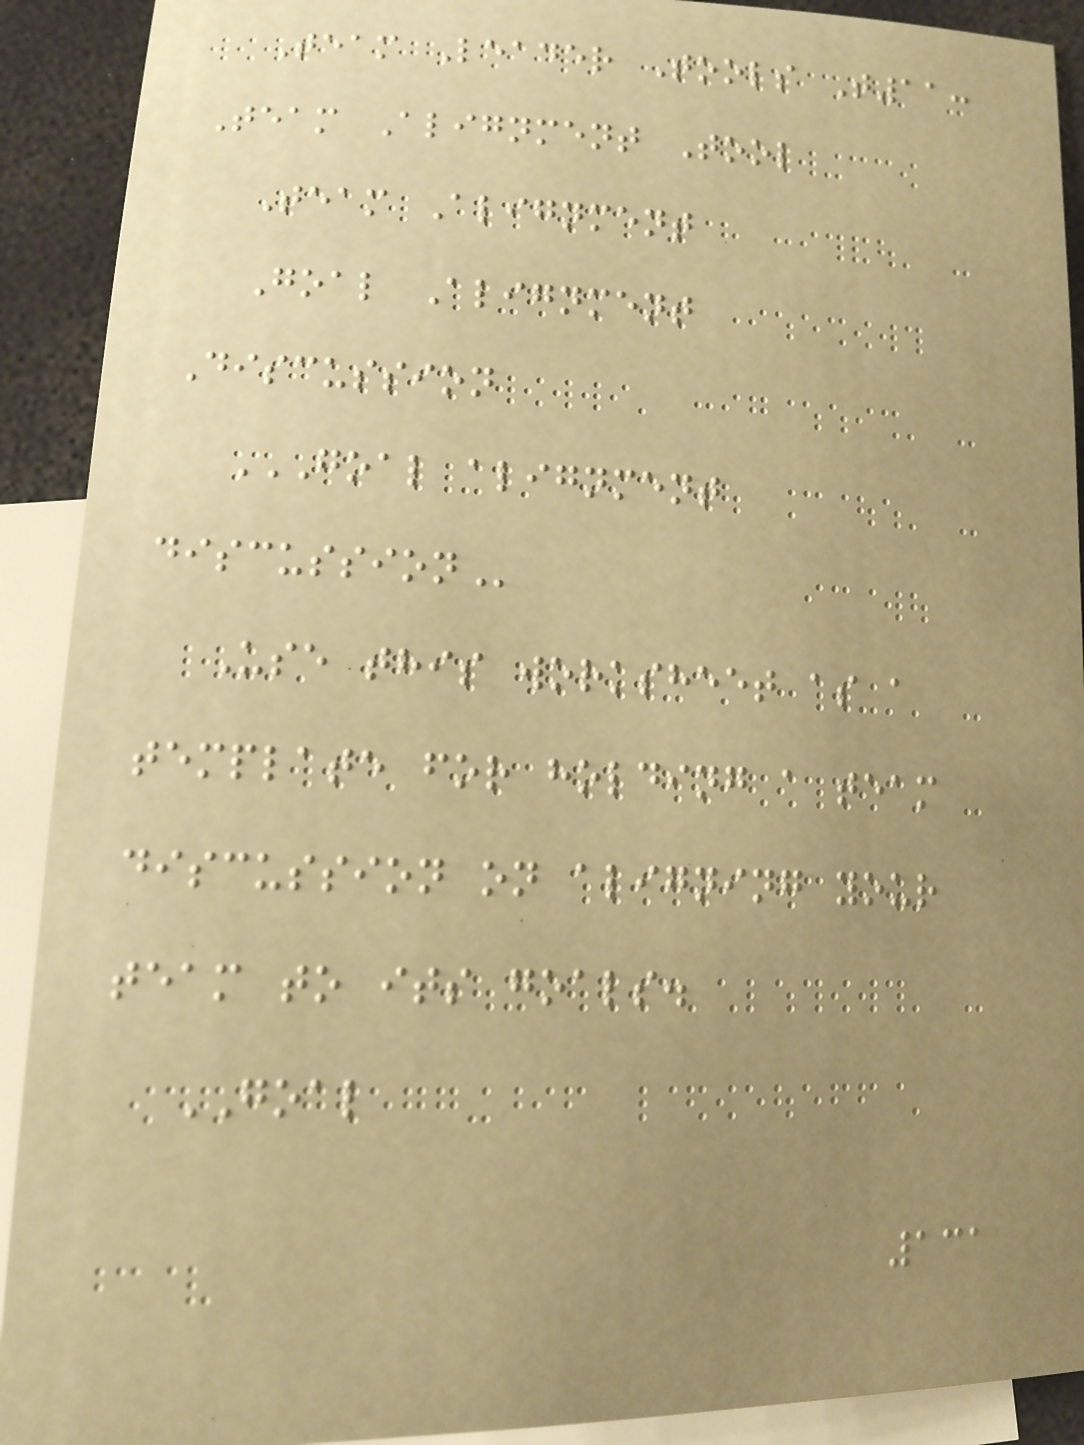Team Leader Tools T11:
Team Alignment Tool
Team Alignment
Goal Alignment
Discussion
GOAL ALIGNMENT
DISCUSSION
Use this worksheet as a
template for holding a team
discussion on aligning your
team to its goals.
GOAL
131
